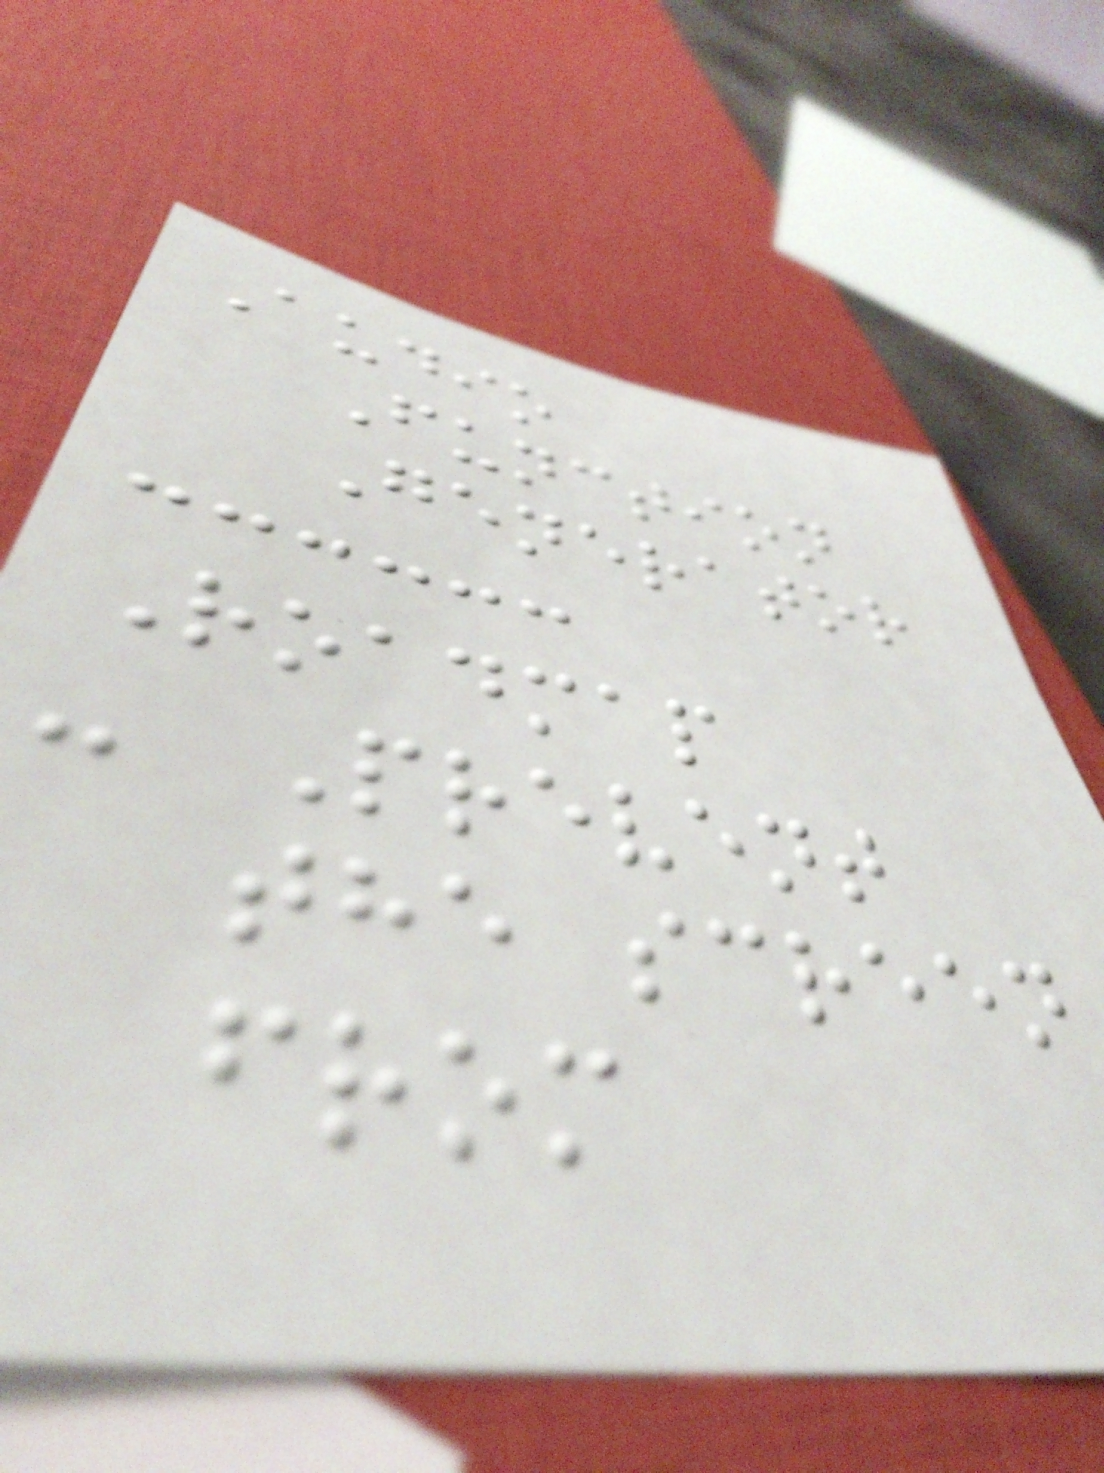Audio
Function
Generator
Roadmap
- Prevent
the screen
from
